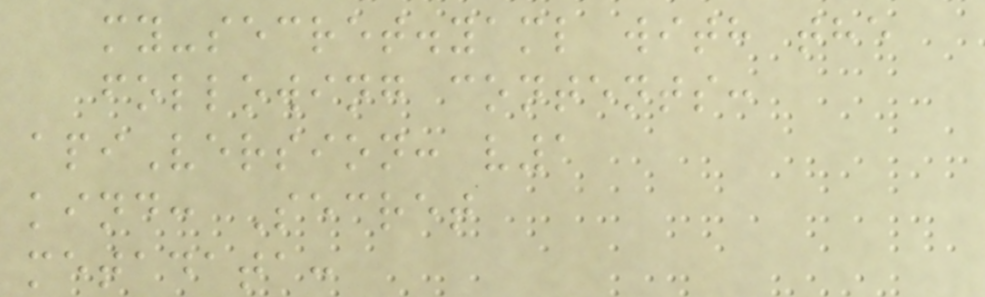my-secret.yaml with the
following contents:
apiVersion: v1
kind: Secret
metadata:
